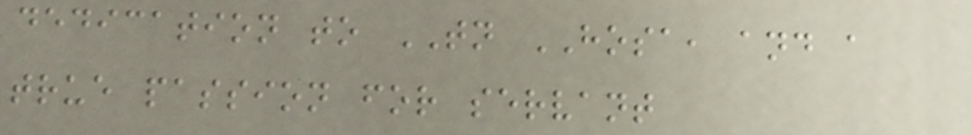dedication to TN HOSA, and a
true passion for servant
